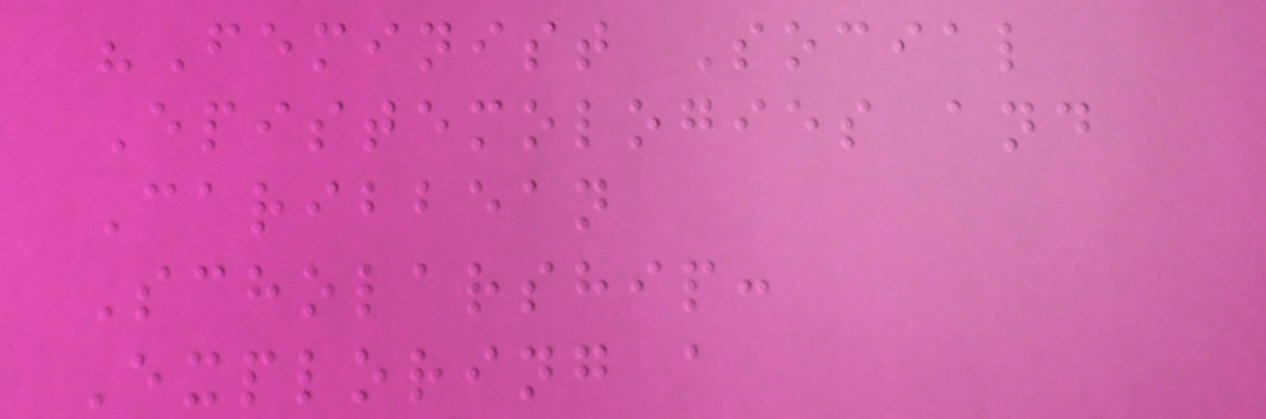"Feminist Social
Epistemologies and
Caribbean
Scholarship:
Exploring a
